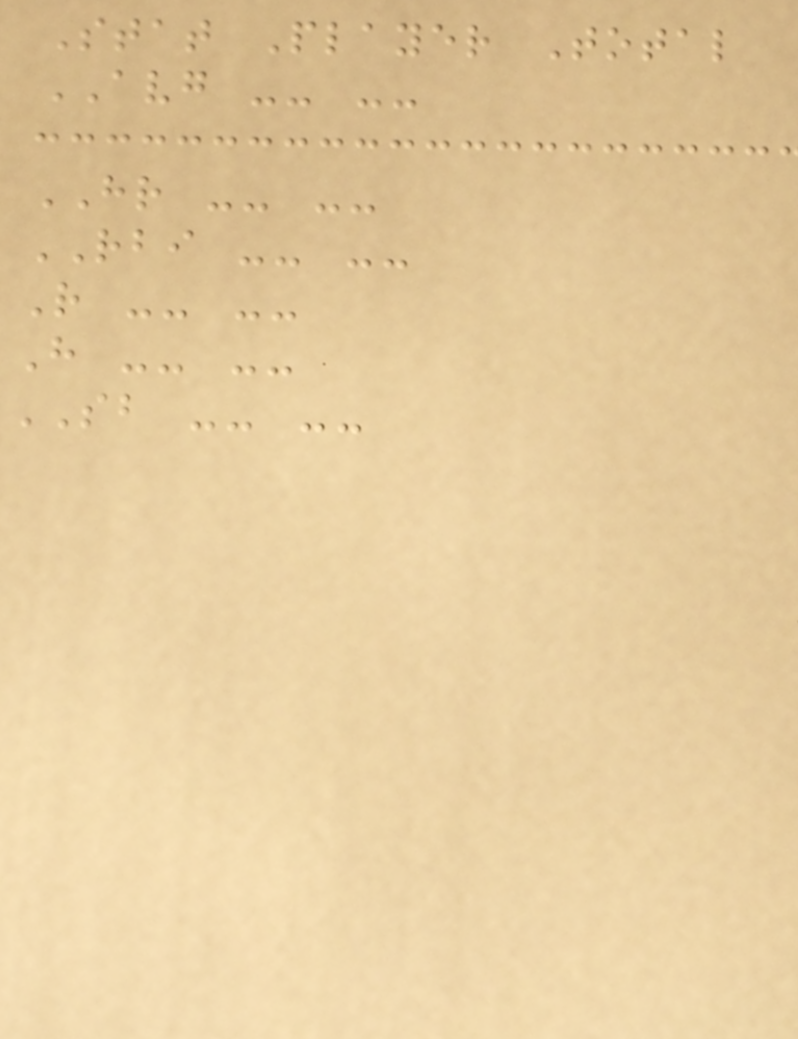Stat Player Total
AVG -- --
HR -- --
RBI -- --
R -- --
H -- --
SB -- --
